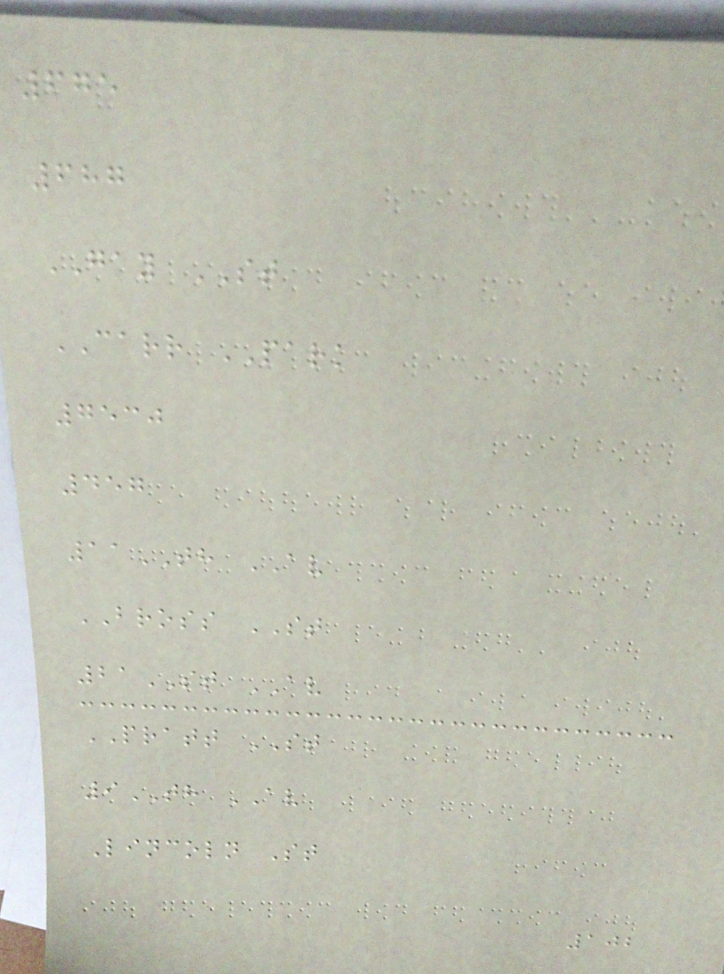675
687
GAY ST
CARR PARK
7530
457
11TH AV
BROSS ST
21ST AV
PRATT ST
9TH AV
Lincoln St
102
